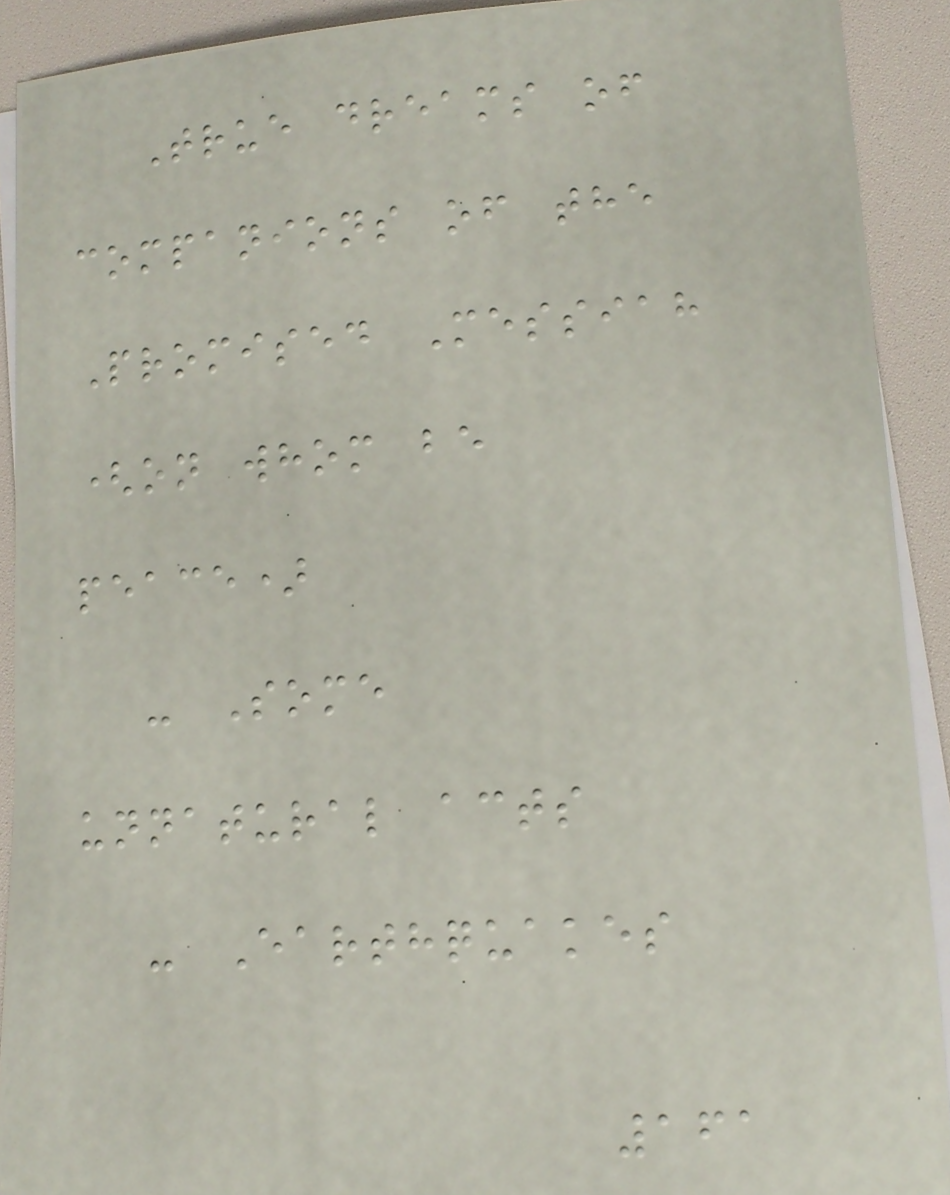True dreams of
companions of the
Promised Messiah
(on whom be
peace)
- Some
unnatural acts
- Earthquakes
161
